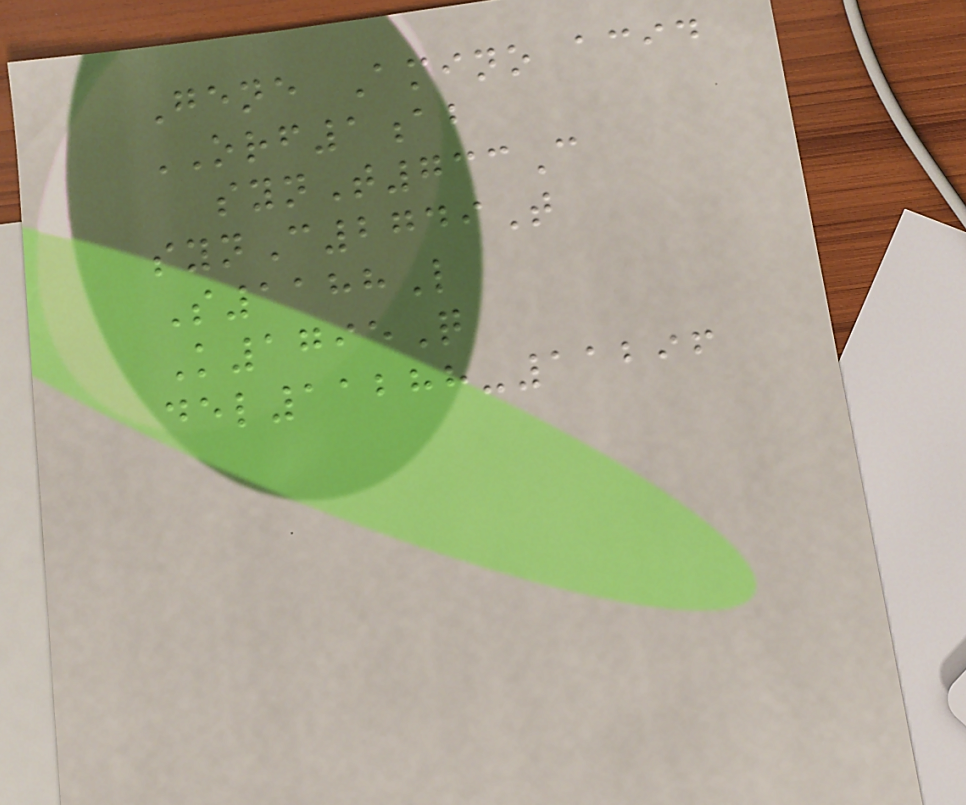Gene Amino acid
ORF1ab
synT733C
synC2749T
S1188L
K1795Q
del11288-11296
